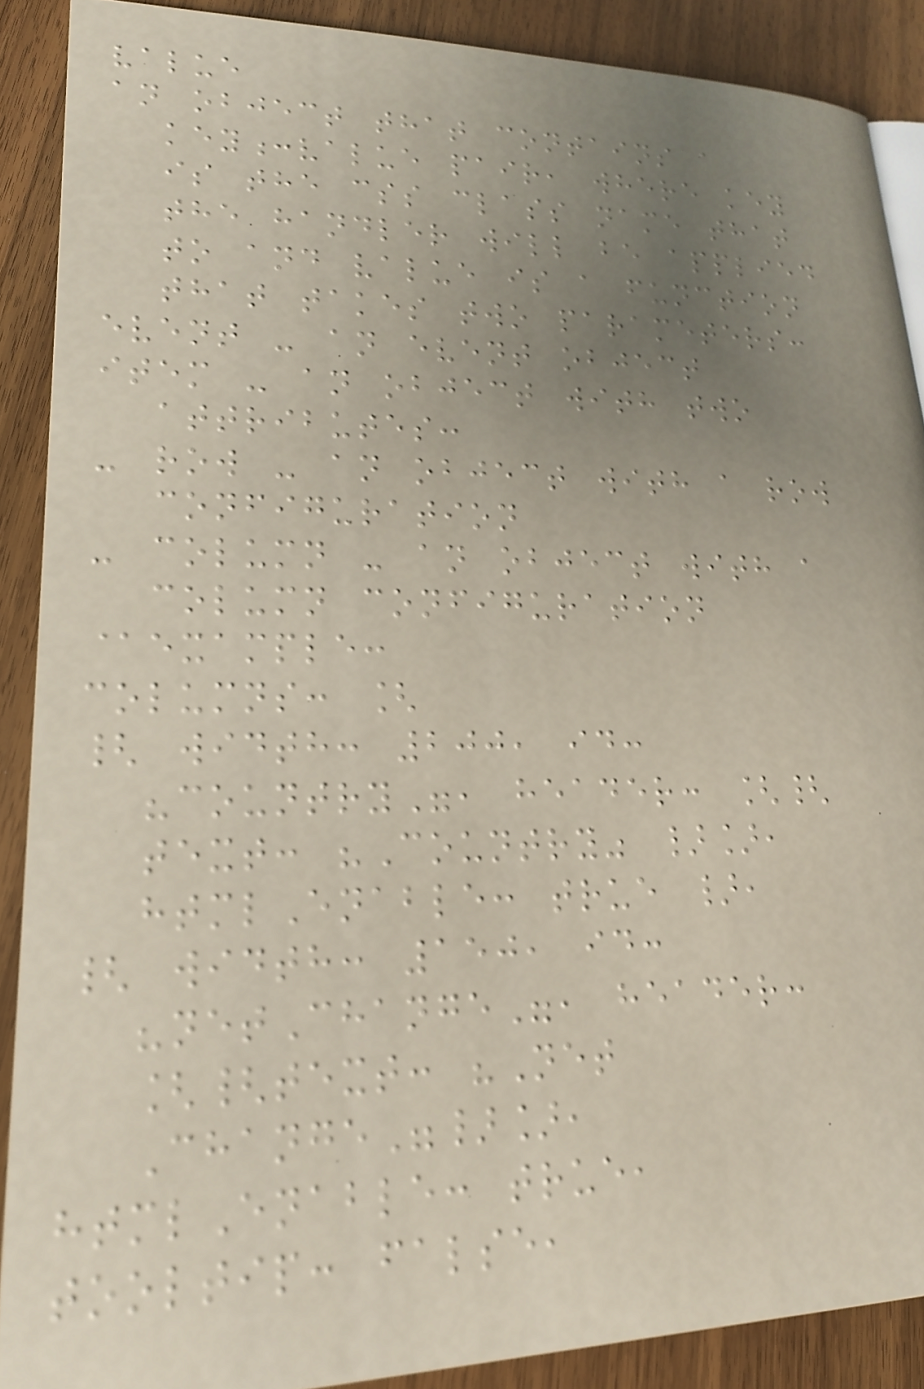value
an object that contains a
key:value pair, where key
is the css class name that
the handler will be applied
to and value is a function
that takes two parameters:
event - an event object
item - an object with two
attributes:
- row - an object with a row
configuration
- column - an object with a
column configuration
@example:
columns: [
{ width: 200, id:
"country", header: [{
text: "Country" }],
htmlEnable: true },
{ width: 150, id:
"netChange", header:
[{text: "Net
Change"}],
htmlEnable: true,
tooltip: false,
